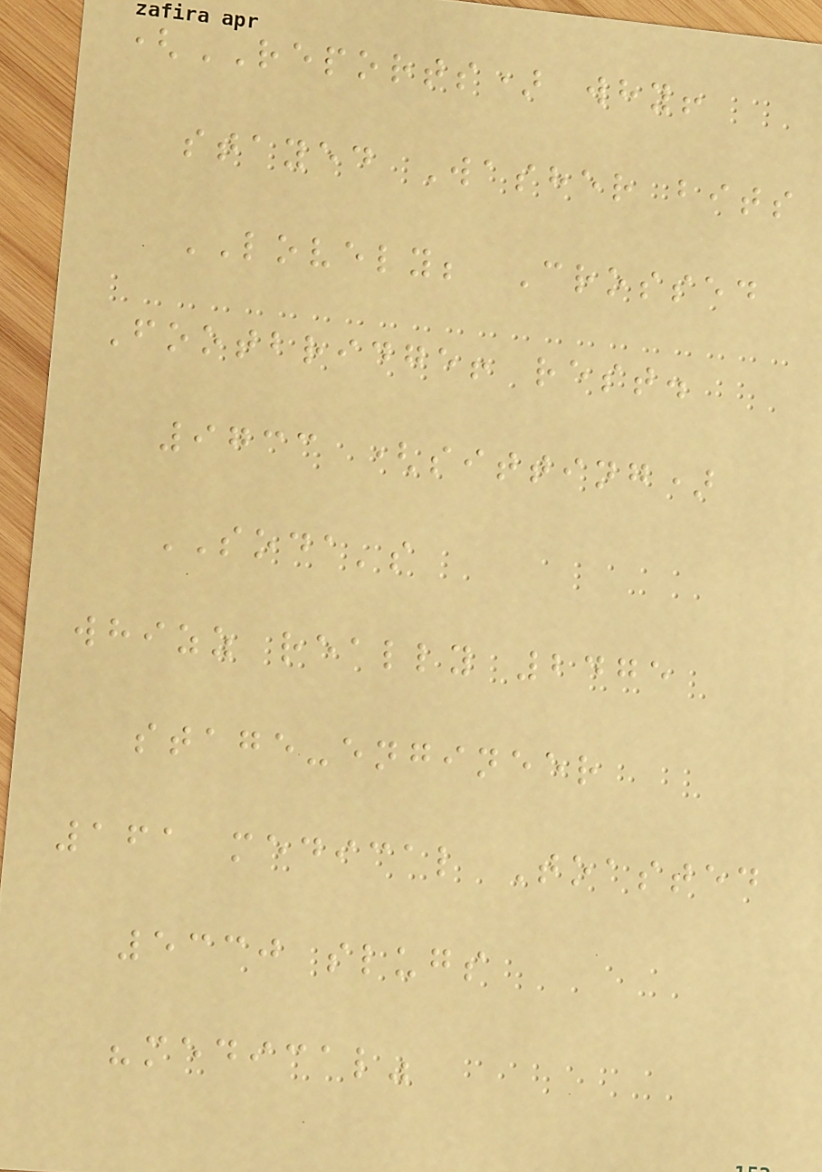(REPORTS) why!
stayed Washer bits
LOVELY; Crossed
Footbridge! rest.
9733 (sitting)
SODA's
whizz really 2475
stage-engineer
161 medical Toasted
5330 slugs
"medical"
